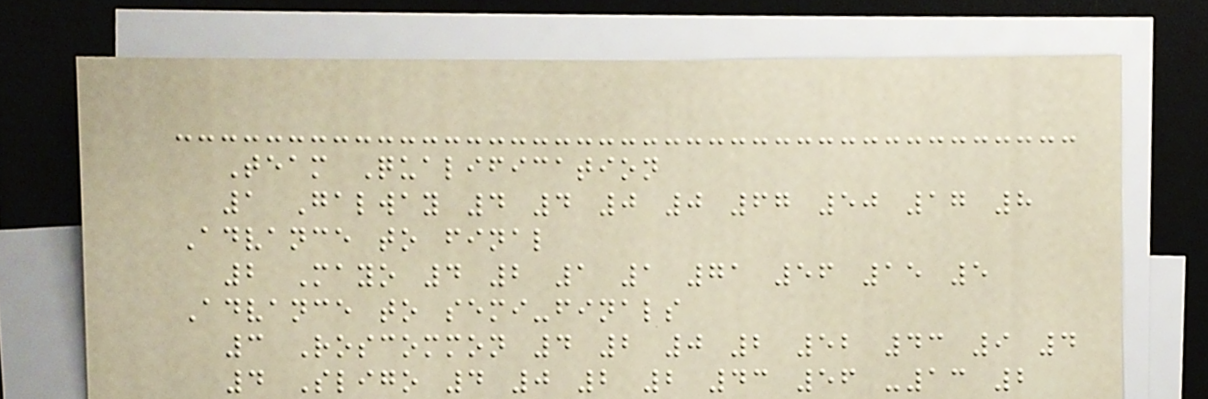Team Qualification
1 Galway 4 4 0 0 67 50 17 8
Advance to final
2 Mayo 4 2 1 1 71 56 15 5
Advance to semi-finals
3 Roscommon 4 2 0 2 52 43 9 4
4 Sligo 4 0 2 2 43 56 -13 2
